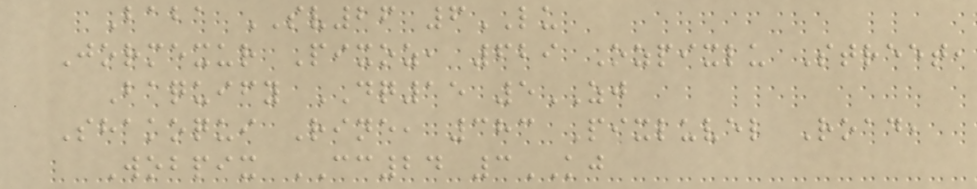Baba SV26 6LU
Jormexur Pixoz, 629 Ozpixlu Street,
Baquify DQ15 5ZJ
Shakoqui Rine, 383 Pixluvel Road,
Wobpix CC24 3KJ
